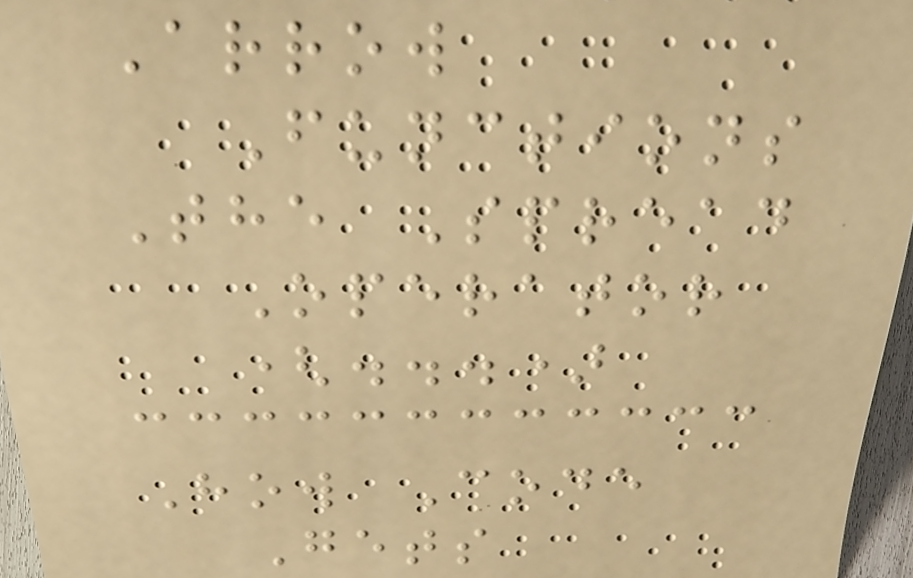Arrow
Functions
The Spread
Operator
(...)
How Code
Gets
